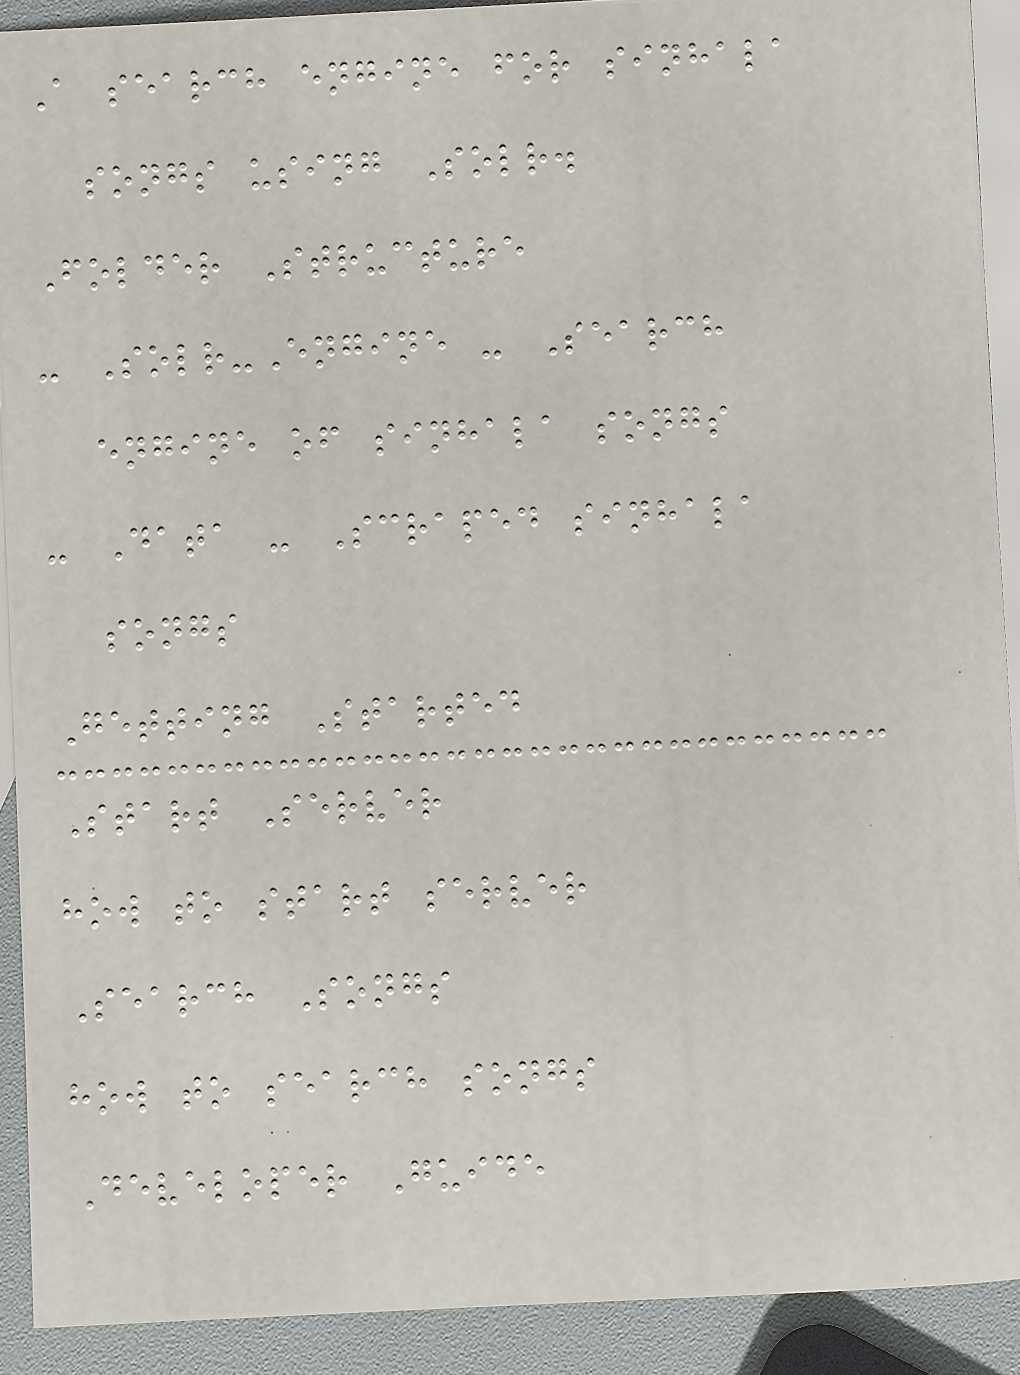A search engine for sinhala
songs using Solr.
Folder Structure
- Solr-Engine - Search
engine of sinhala songs
- Data - Scraped sinhala
songs
Getting Started
Start Server
how to start server
Search Songs
how to search songs
Developer Guide
